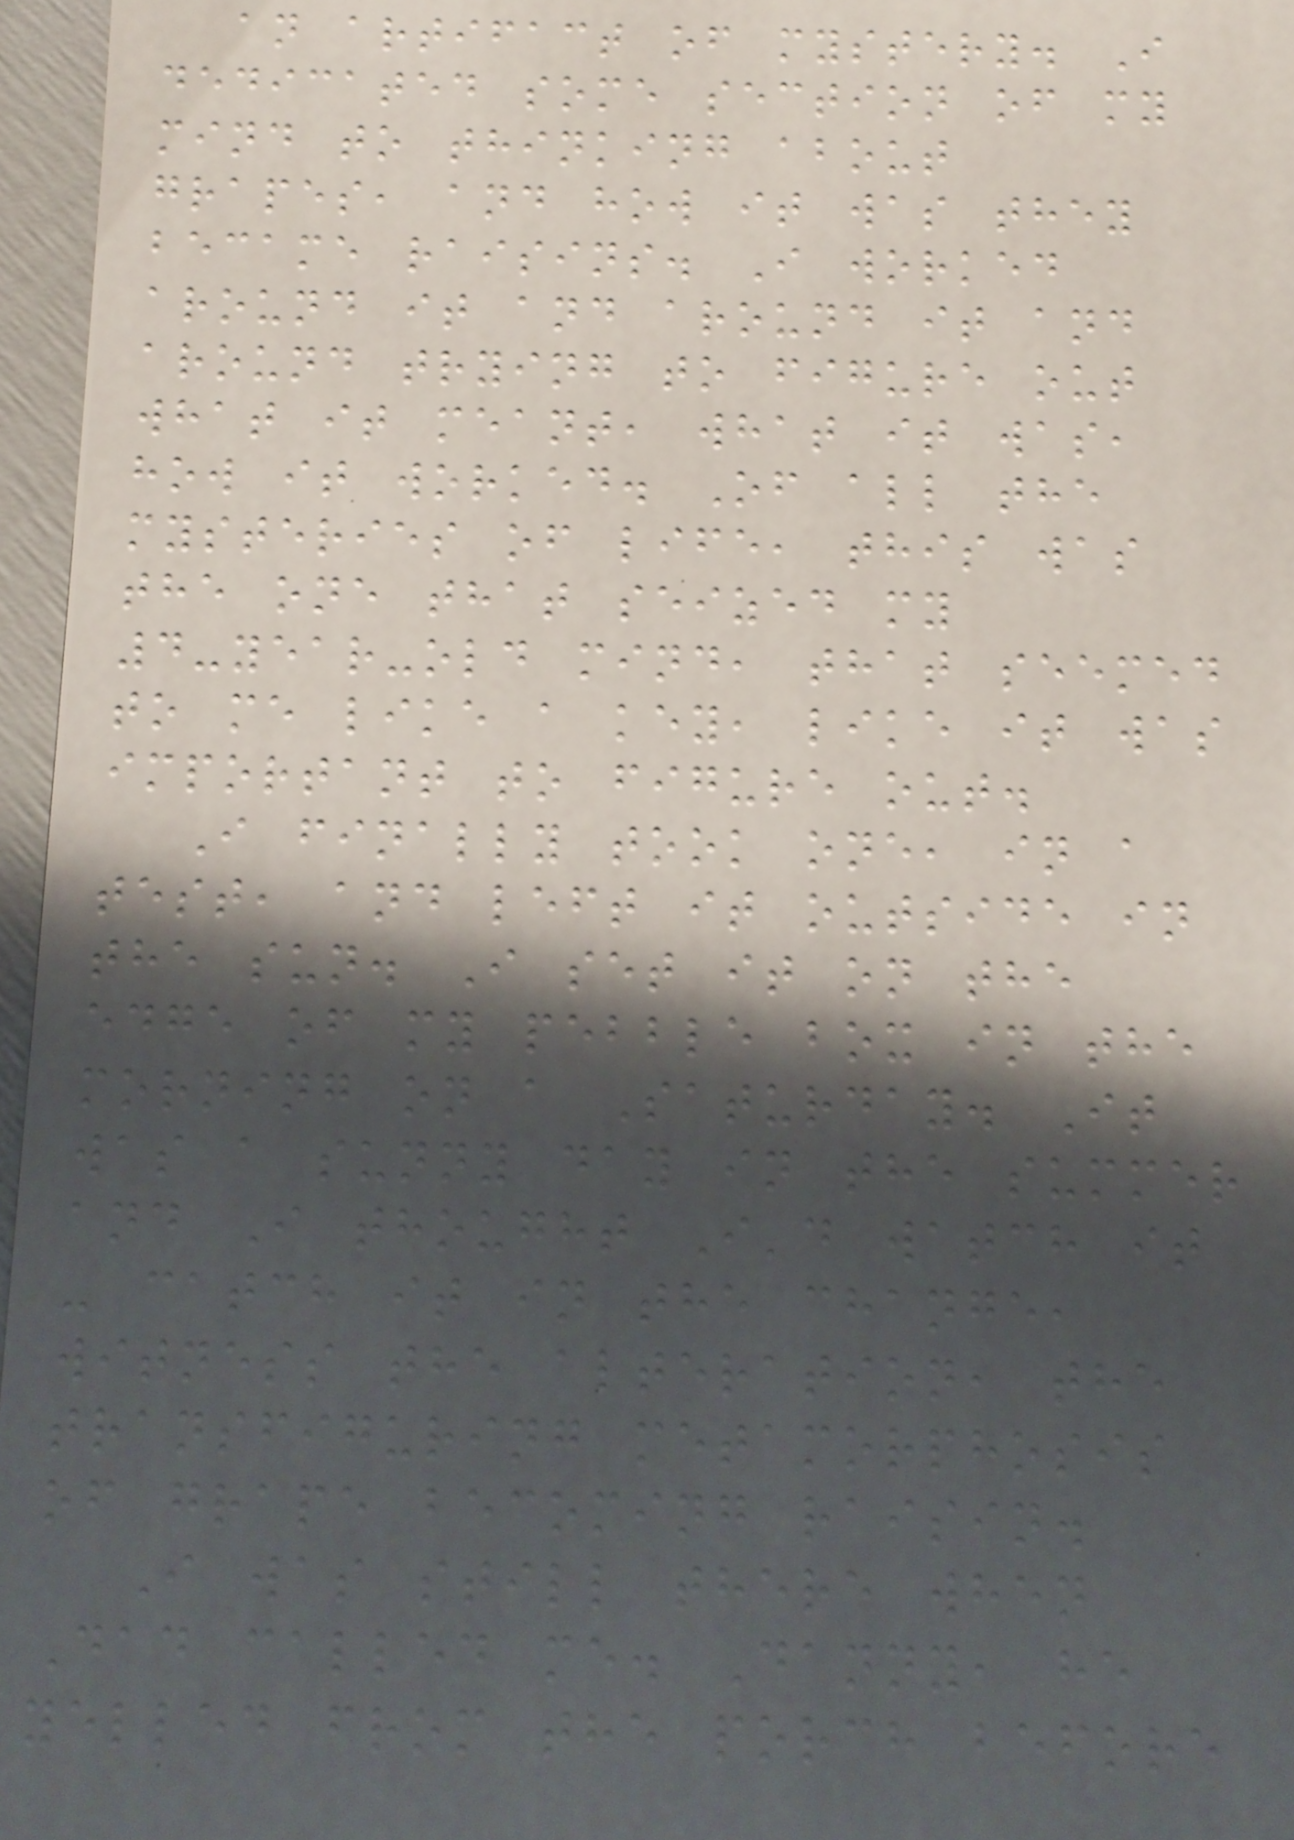an artifact of mystery. I
dedicated some section of my
mind to thinking about
grapes, and how it was they
became raisins. I worked
around it and around it and
around trying to figure out
what it meant, what it was,
how it worked. Of all the
mysteries of life, this was
the one that seized my
4-year-old mind, that seemed
to me like a key, like it was
important to figure out.
I finally took one, in a
test, and left it outside in
the sun. I set it on the
edge of my pebble box in the
morning on a Saturday. It
was a sunny day in the summer
and I thought I'd watch it
- catch it in the change,
witness the alteration, the
transfiguring metamorphosis
of grape becoming raisin.
I was still there when
Dad called me. Danny, he
yelled from the porch before
